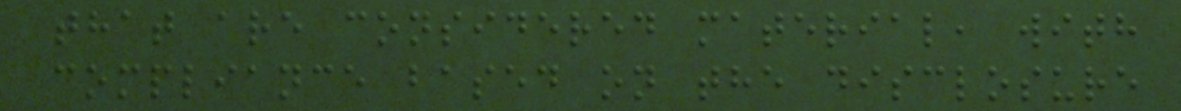that are considered material, with
compliance based on the disclosure
